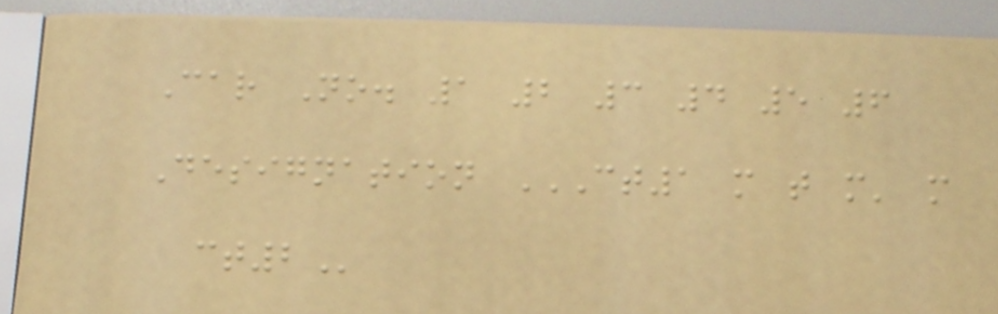Car No. 1 2 3 4 5 6
Designation CT1 M T M' M
CT2
